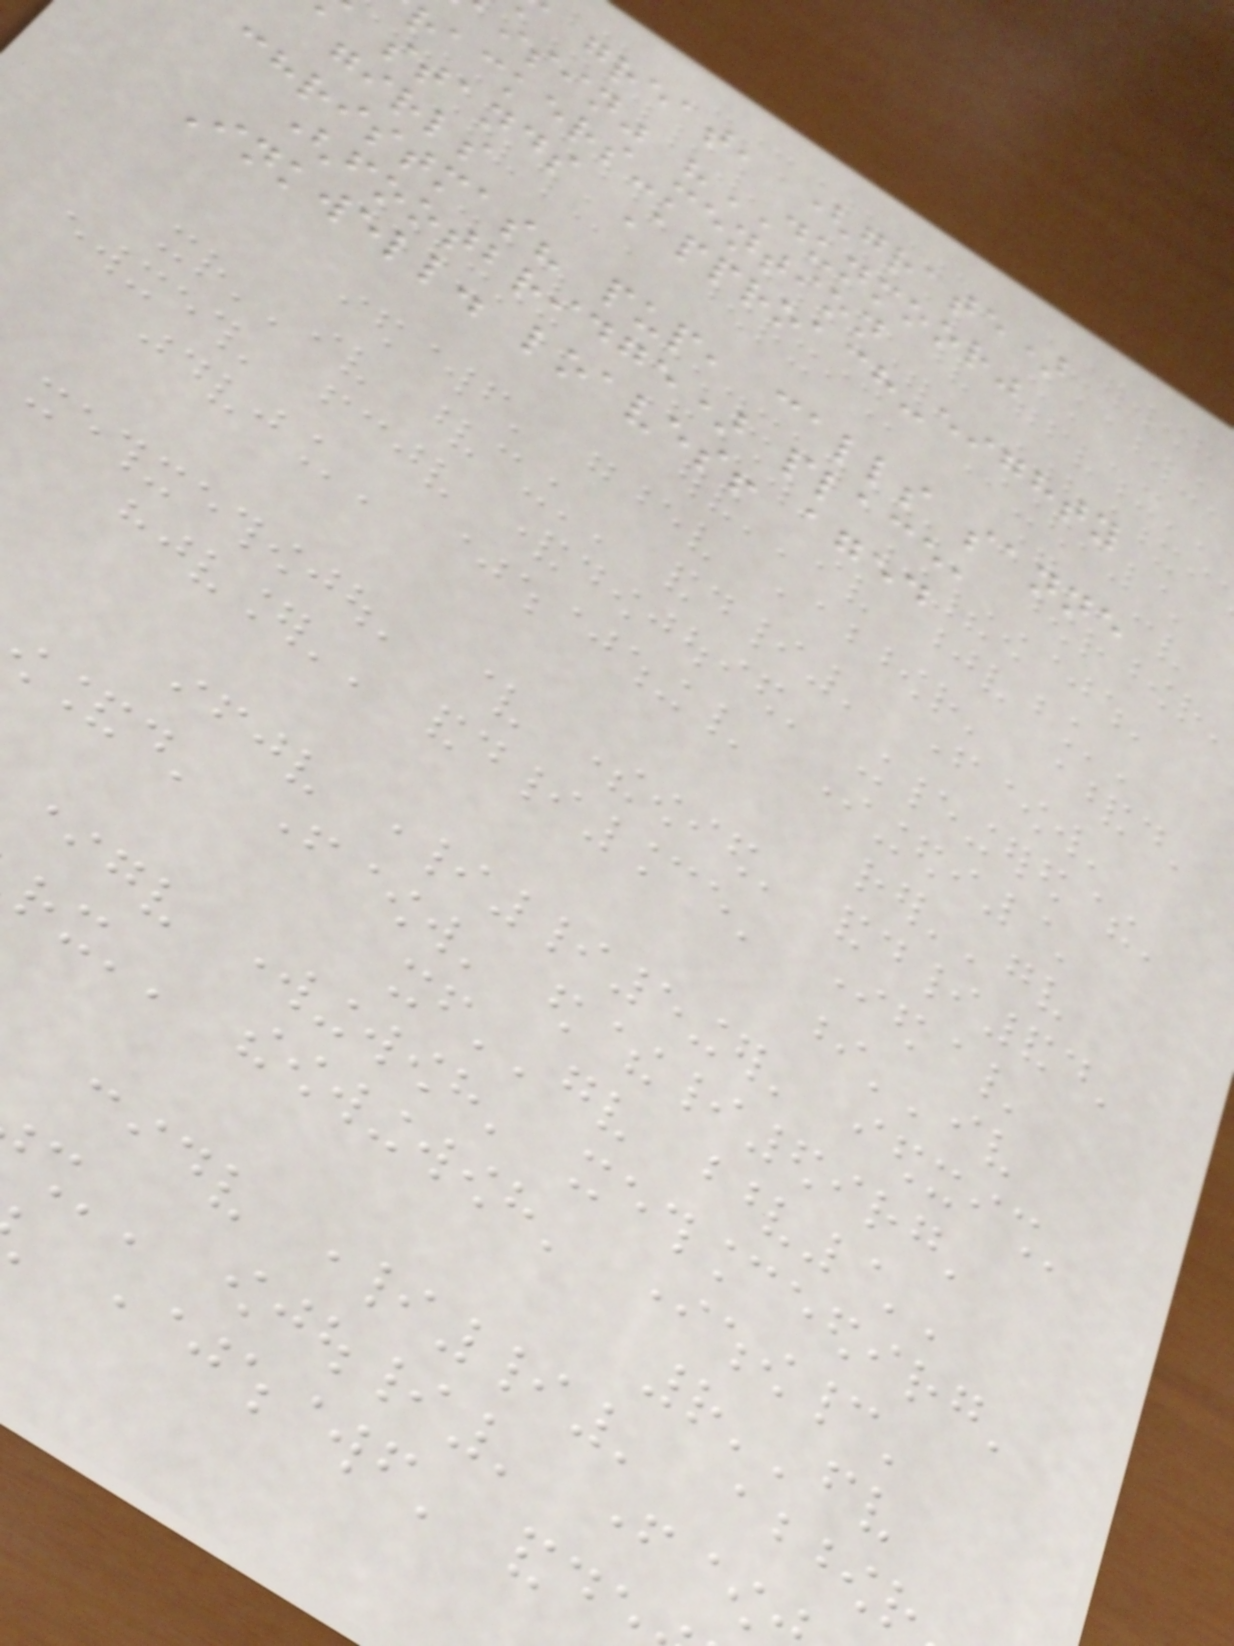great, (grate)
isin" "DUNMOOR"
rackers-mention
stands Approach-eighty
girls
christmas? pup, calls sanne
(footbridge) place,
Inkwell. loaves! aged
